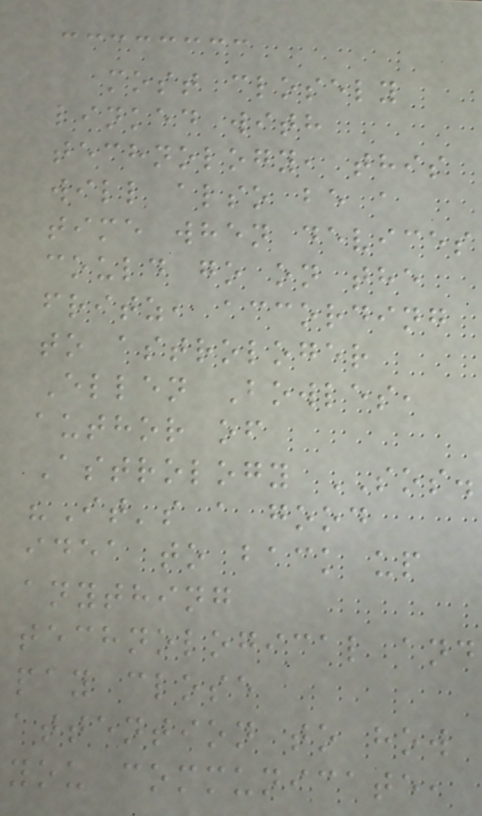most closely
linked with
technology, this
will also be a
time when devices
could go on the
fritz, according
to astrologer
Ellen Bowles,
author of
Astrology SOS.
"It's a good
idea to back up
anything
technological and
pay close
attention to how
you communicate,
